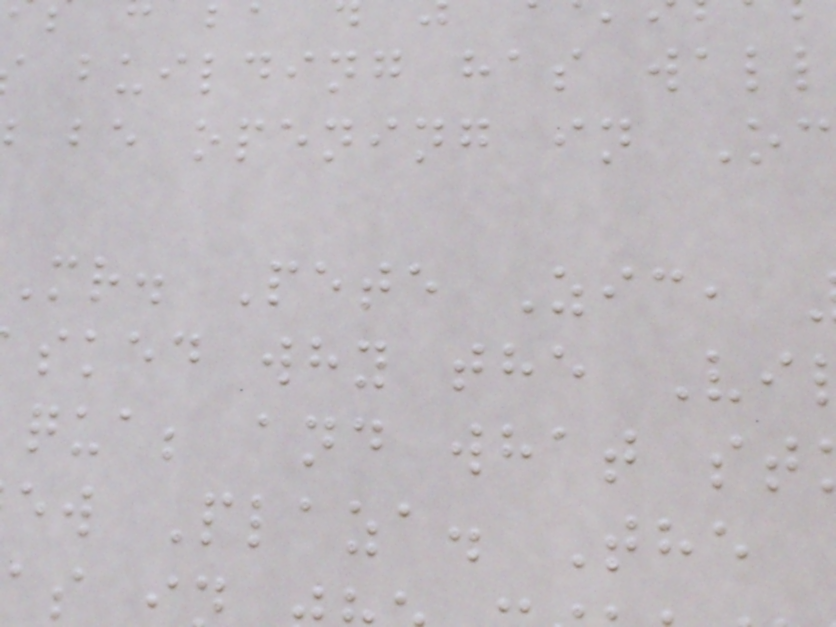building has wall
be opening in Oc
Mr. Pete Zic,
sked why the Vi
qua; and what st
ew Plaza. The
